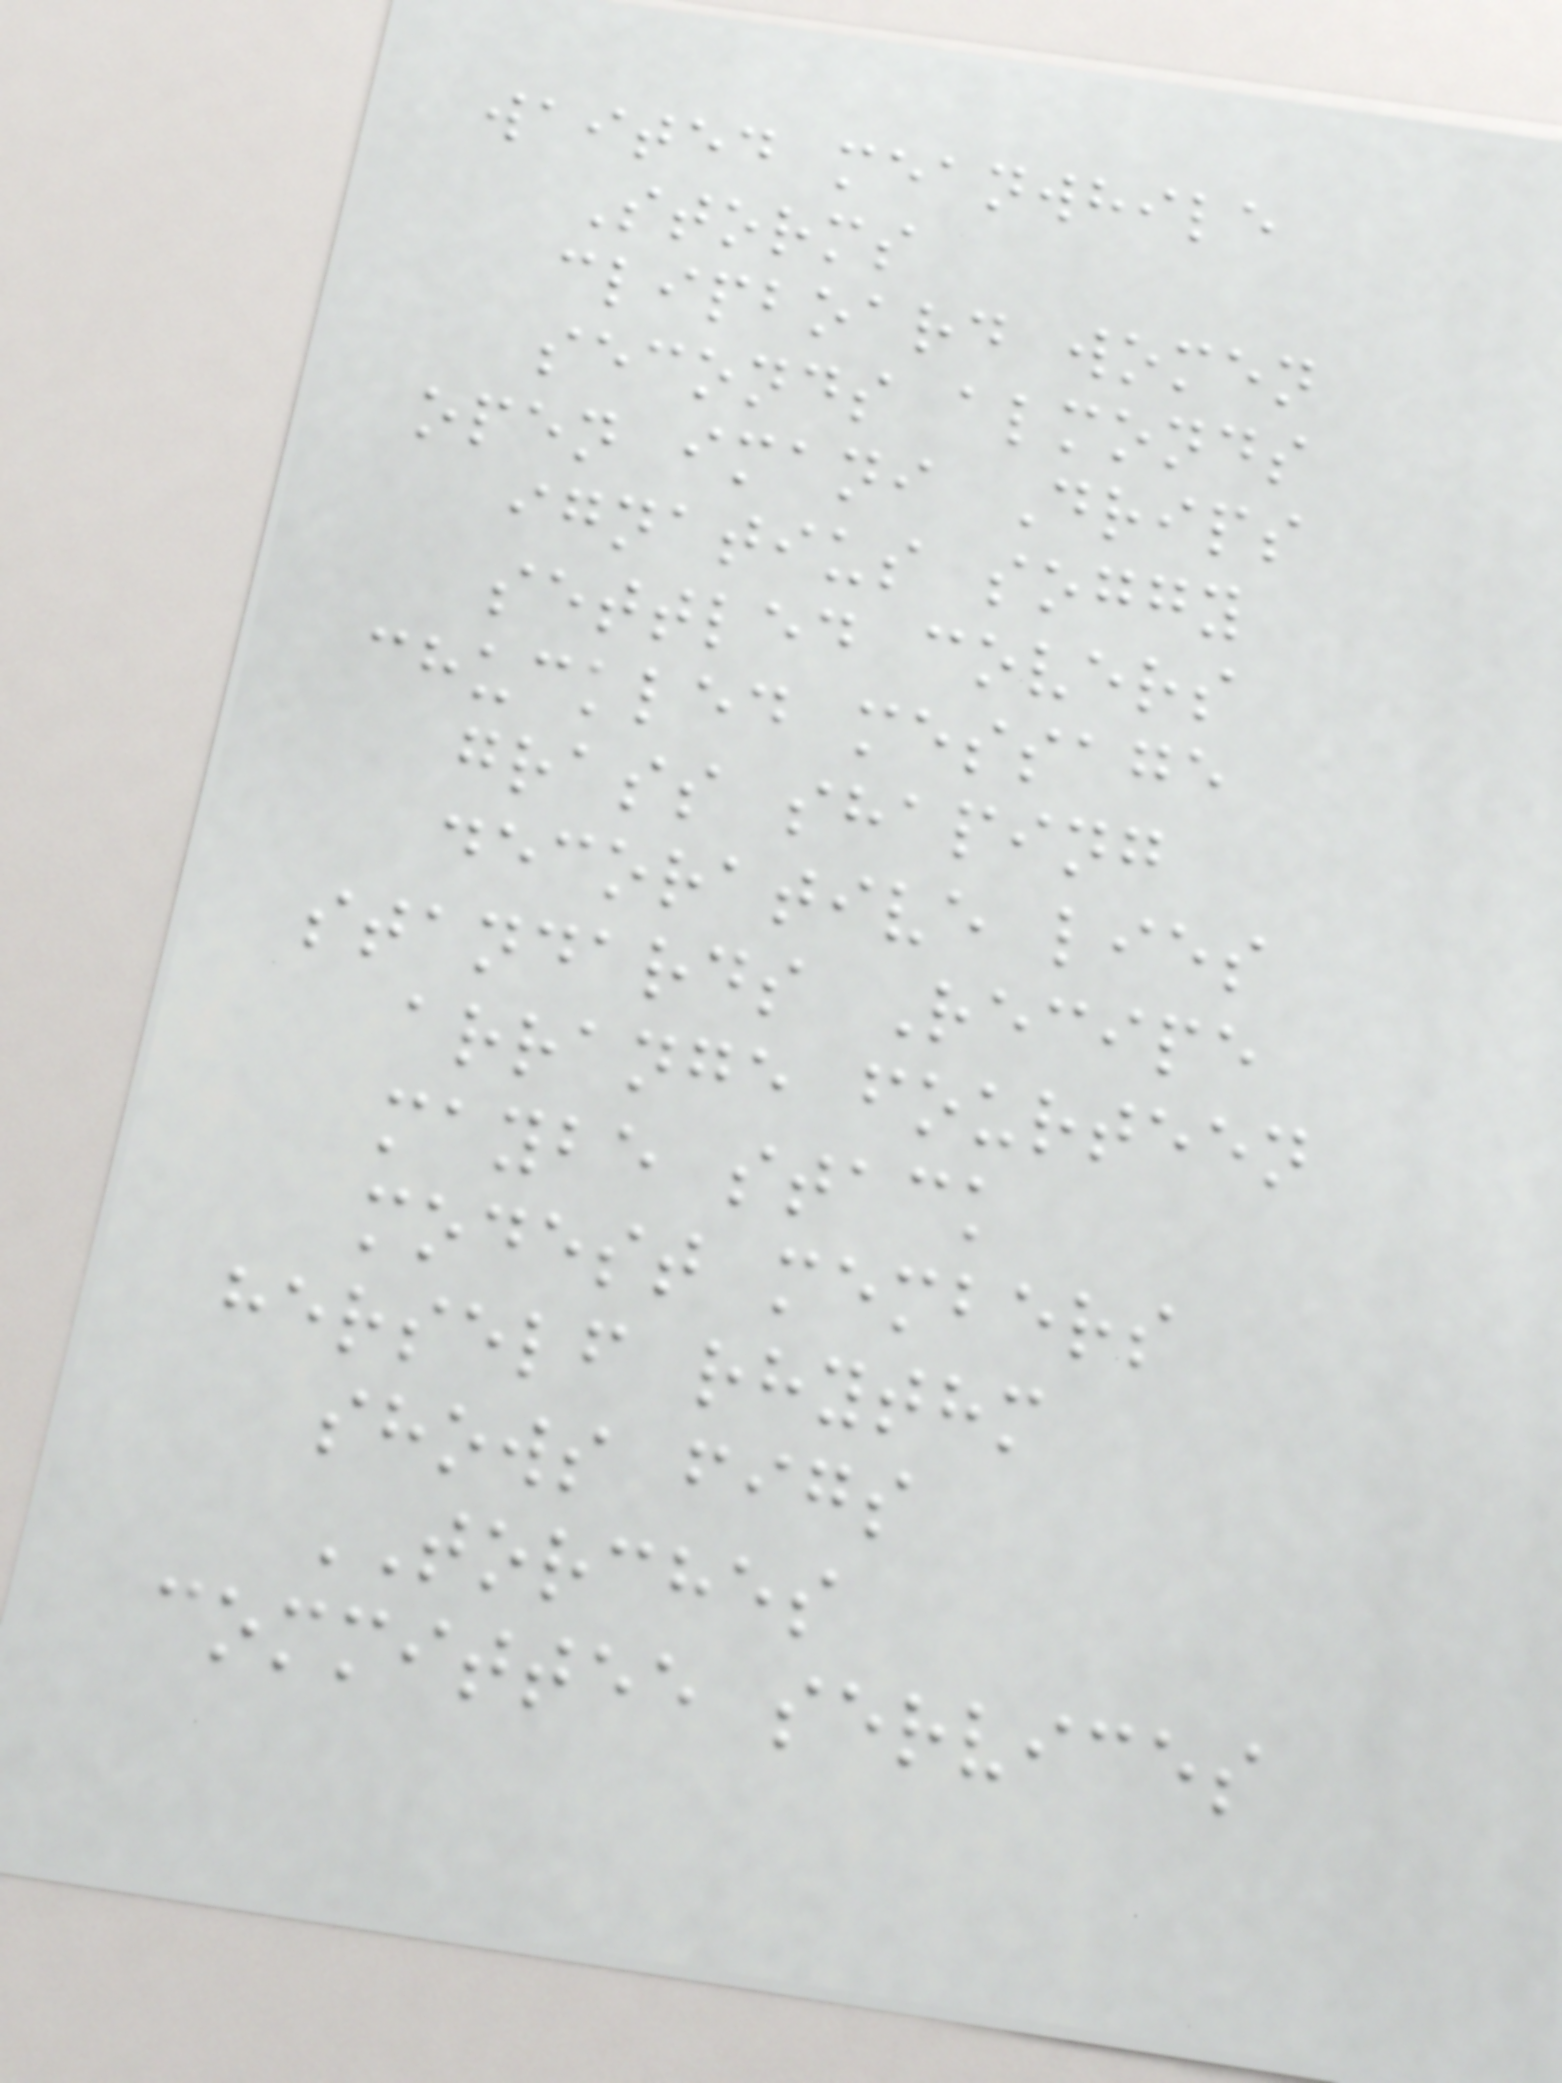waited meanwhile
Storms
clipboard women
seconds almonds
open imani Drips
ignatius soggy
settled covers
chuckled message
grass shaping
decorative lies
standards Recipe
arrange fourteen
maybe stack
modest members
herself rhythm
shows figs
TORCHES
committee services
